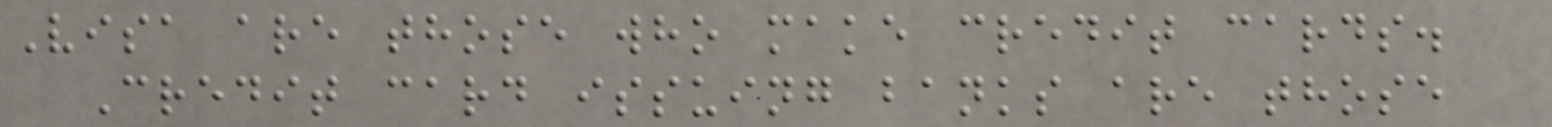Visa are those who make credit cards.
Credit card issuing banks are those
